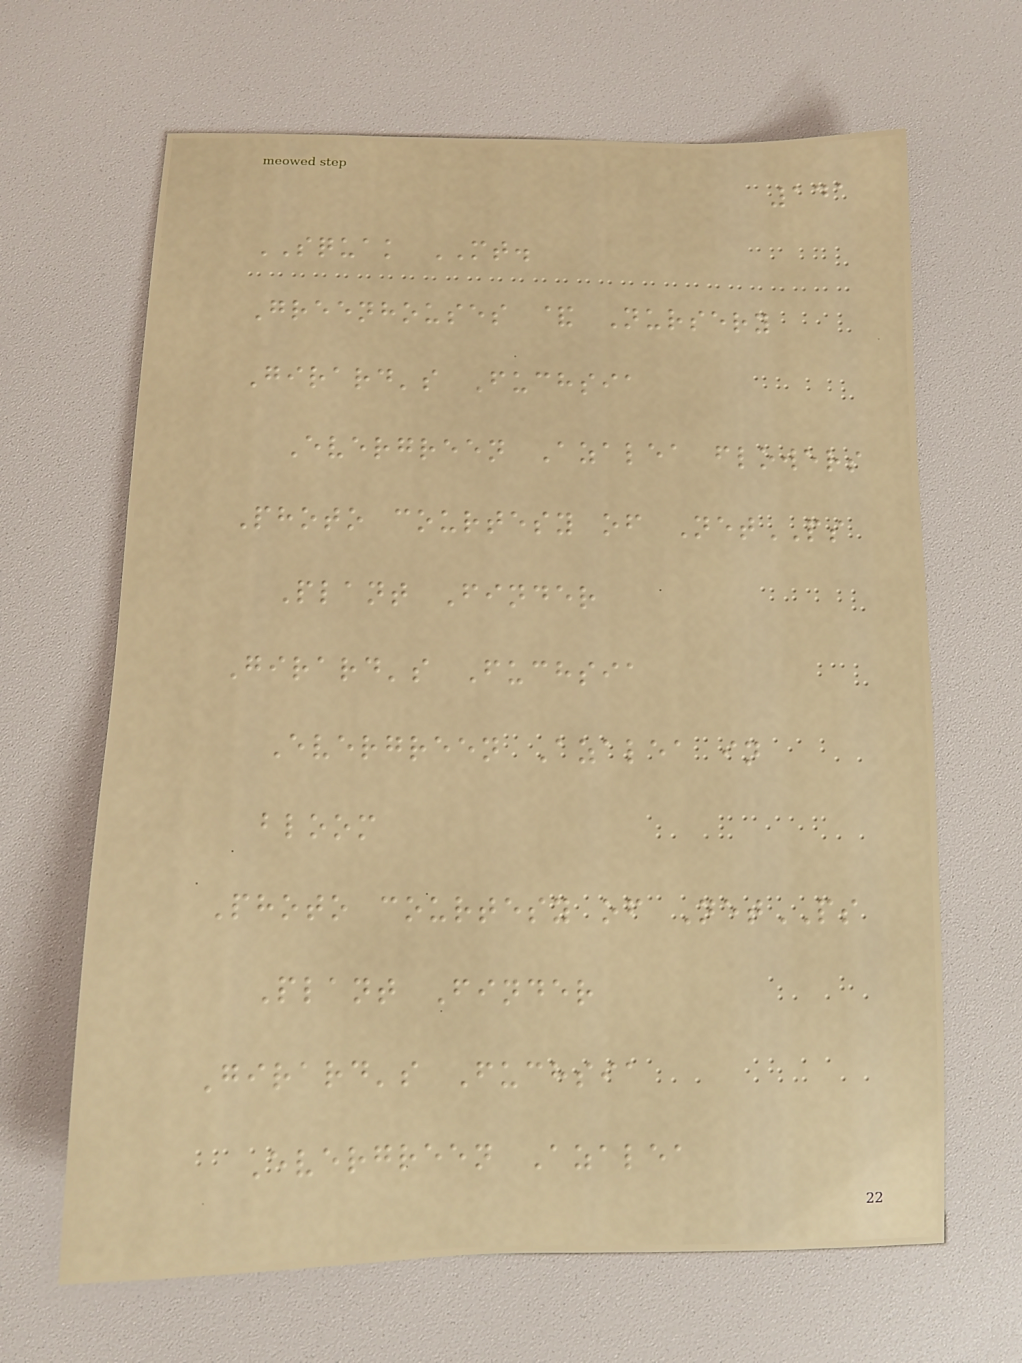141
SQUAK MT.
Greenhouses & Nursery
Girard's Fuchsia
Evergreen Azalea flowers
Photo courtesy of NetPS
Plant Finder
Girard's Fuchsia
Evergreen Azalea in
bloom
Photo courtesy of NetPS
Plant Finder
Girard's Fuchsia
Evergreen Azalea
